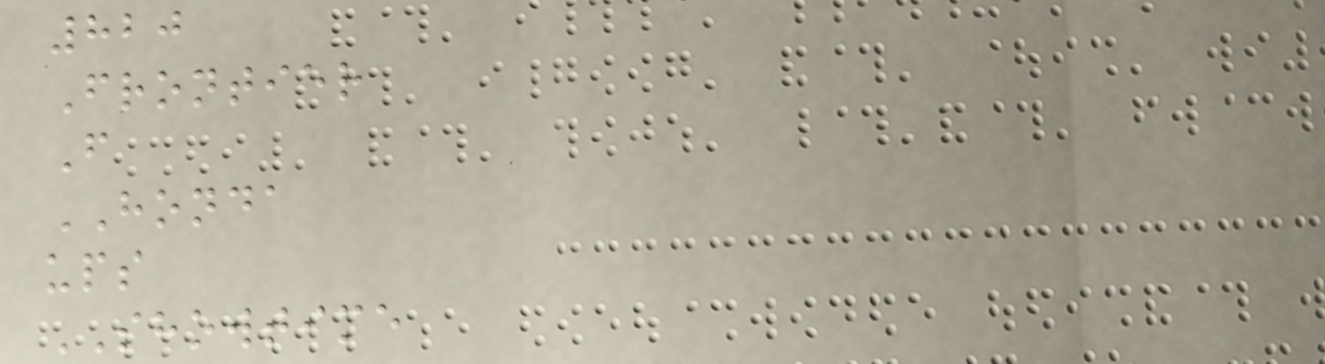820
Frontier
F
HONDA
ups
SHOWTIME
